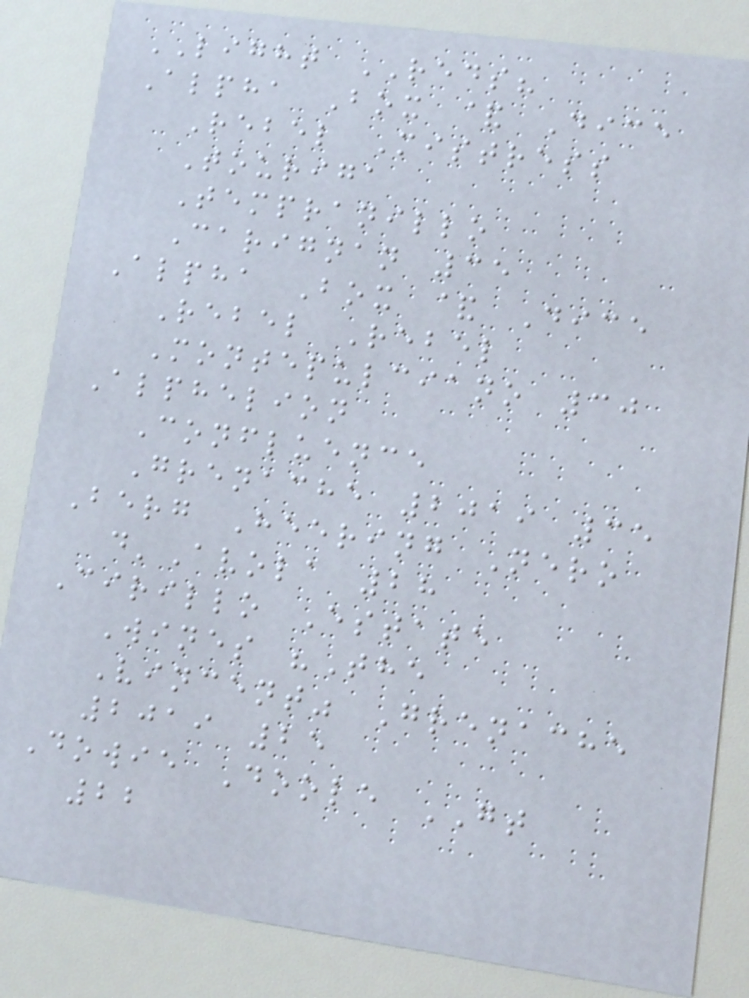LIGHT REDS?
Alpha Box & Dice
Rebel Mistress
Touriga
Tempranillo
Carignan 35
Alpha Box & Dice
Rebel Rebel
Montepulciano 30
Alphelion
Confluence
Grenache 2019 35
Berg Heering Nero
d'Avola 28
Cirillo Estate
Wines "The
Vincent" Grenache
2019 25
Dowie Doole GT
22
